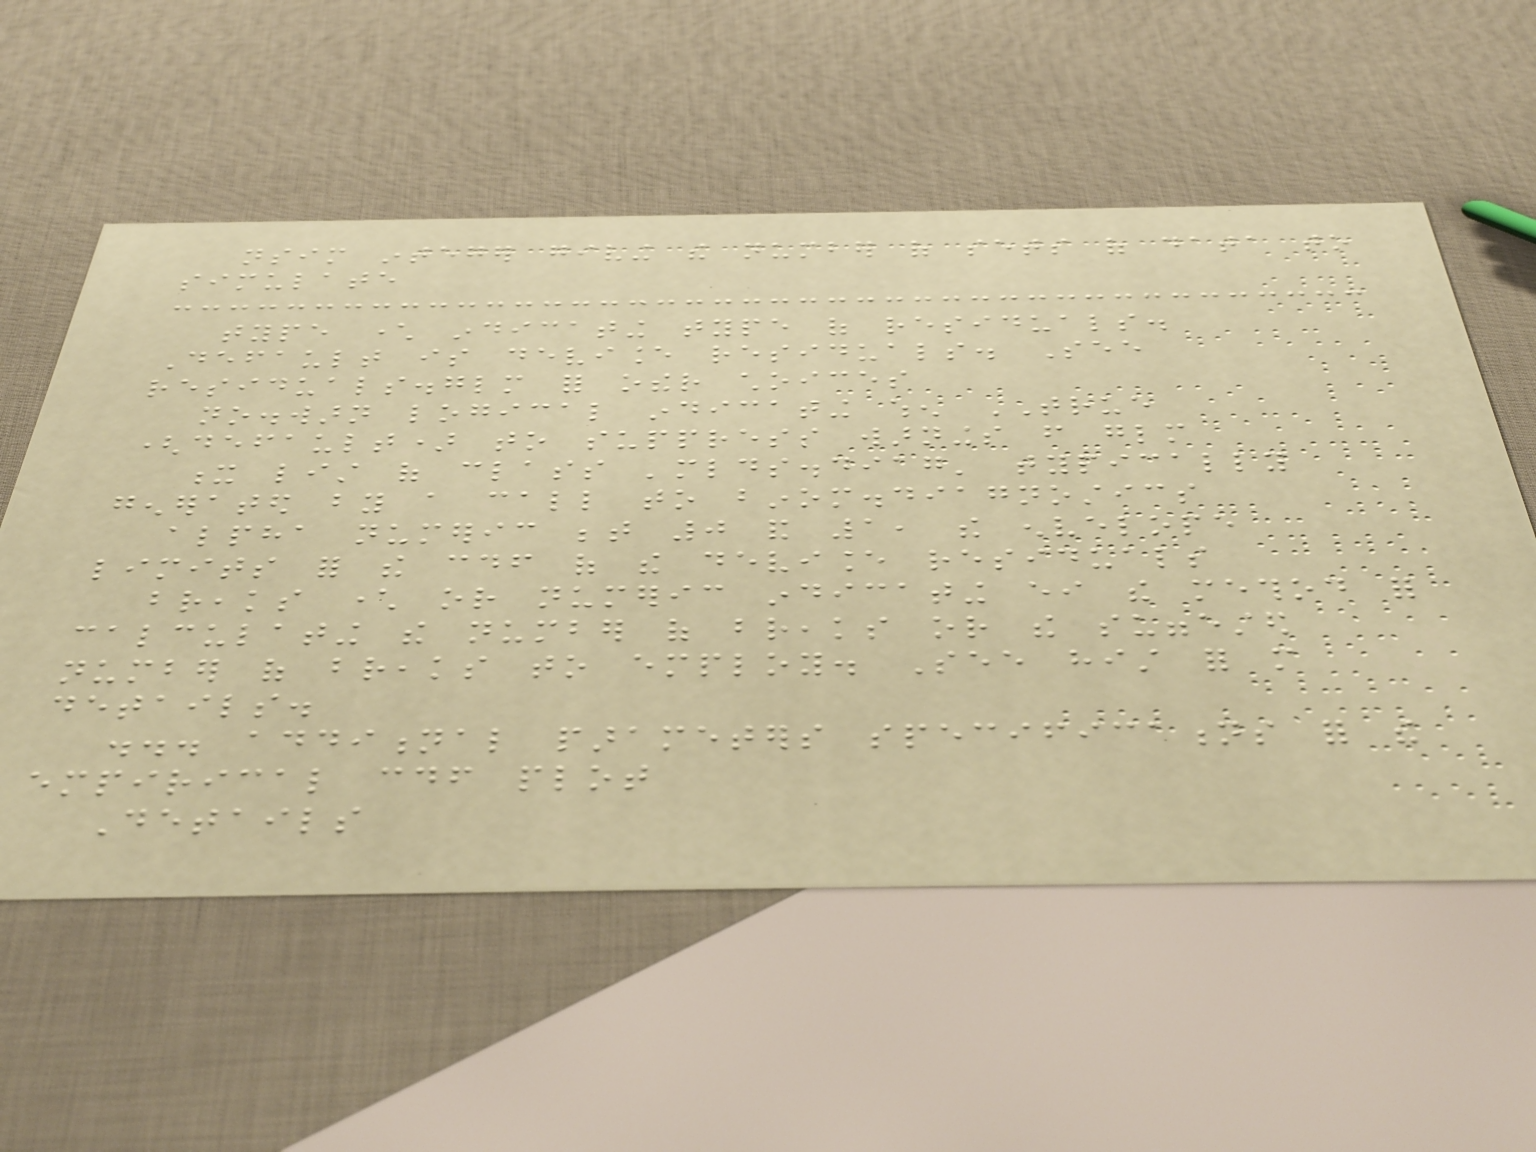nsim integer giving the number of sets of data to
simulate
type character indicating type of residuals.
Default is deviance residuals. See
residuals.glm for other choices
no.warn logical indicating when TRUE
(default) to suppress warnings from glm
x list of class 'mlds.diag' typically
generated by a call to binom.diagnostics
alpha numeric between 0 and 1, the envelope
limits for the cdf of the deviance residuals
breaks character or numeric indicating either the method for
calculating the number of breaks or the suggested
number of breaks to employ. See hist for more
details.
... additional parameters specifications for the
empirical cdf plot
Details
